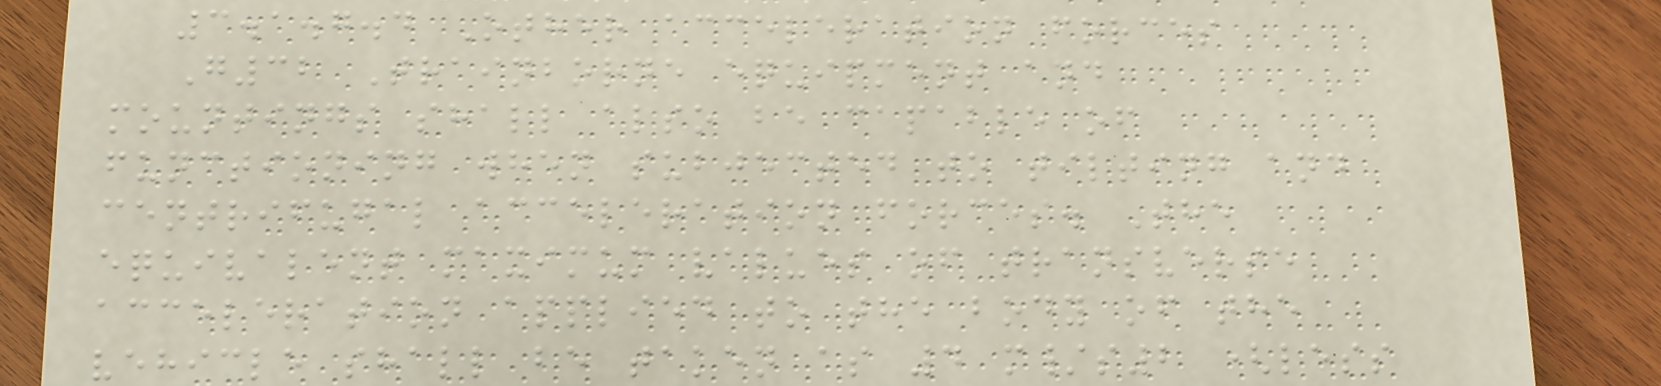3.1.7.4 Other acceleration forces
G32 Trainborne equipment and
mountings shall also be capable of
functioning when subjected to tilting and
centrifugal acceleration forces. The
equivalent maximum values of transverse
acceleration applied to the body of the
vehicle shall be taken as 4 m/s2 (less
